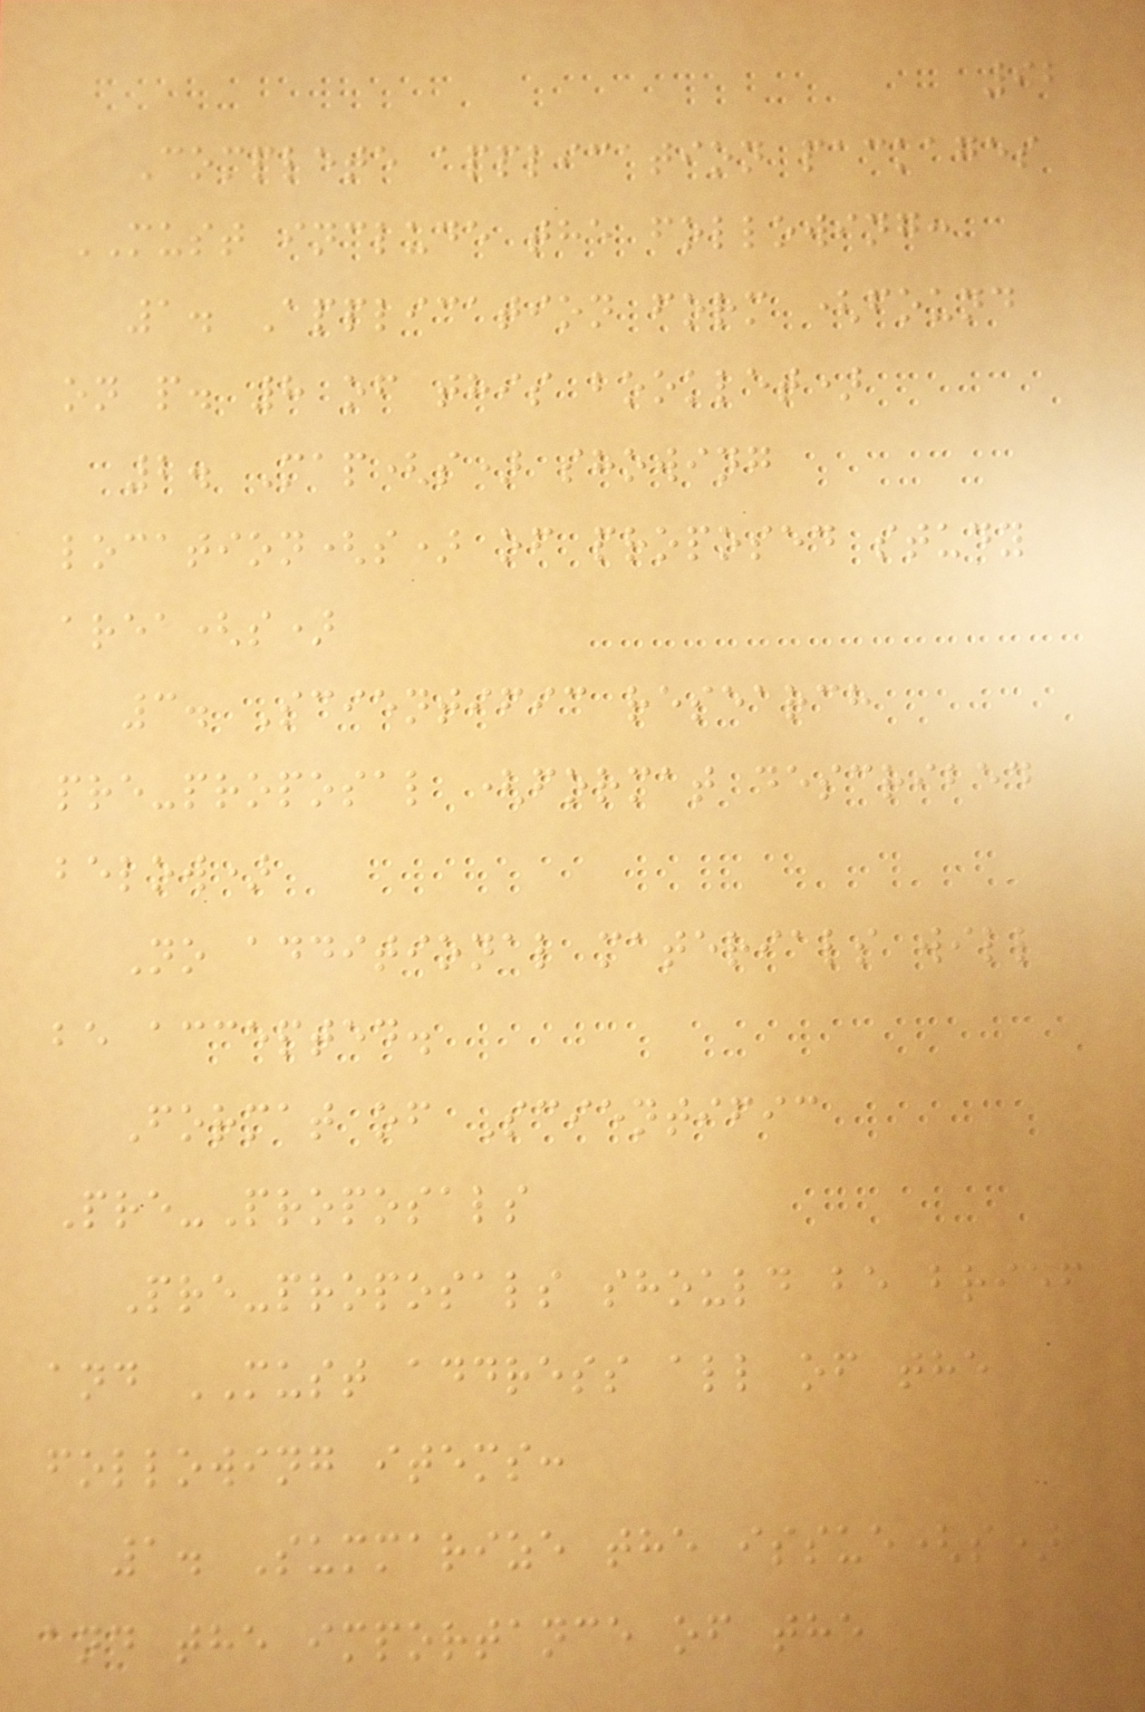92
Complete application packages
MUST include the following:
1. Application form (found
on p. 8 of this booklet)
2. Map(s) showing
location(s) of proposed study
area(s)
3. Scientific research
pre-proposal (format described
below)
No additional materials will
be accepted.
Format of Scientific
Pre-Proposals
Pre-proposals should be brief
and MUST address all of the
following items:
1. Summarize the issue(s)
and the importance of the
